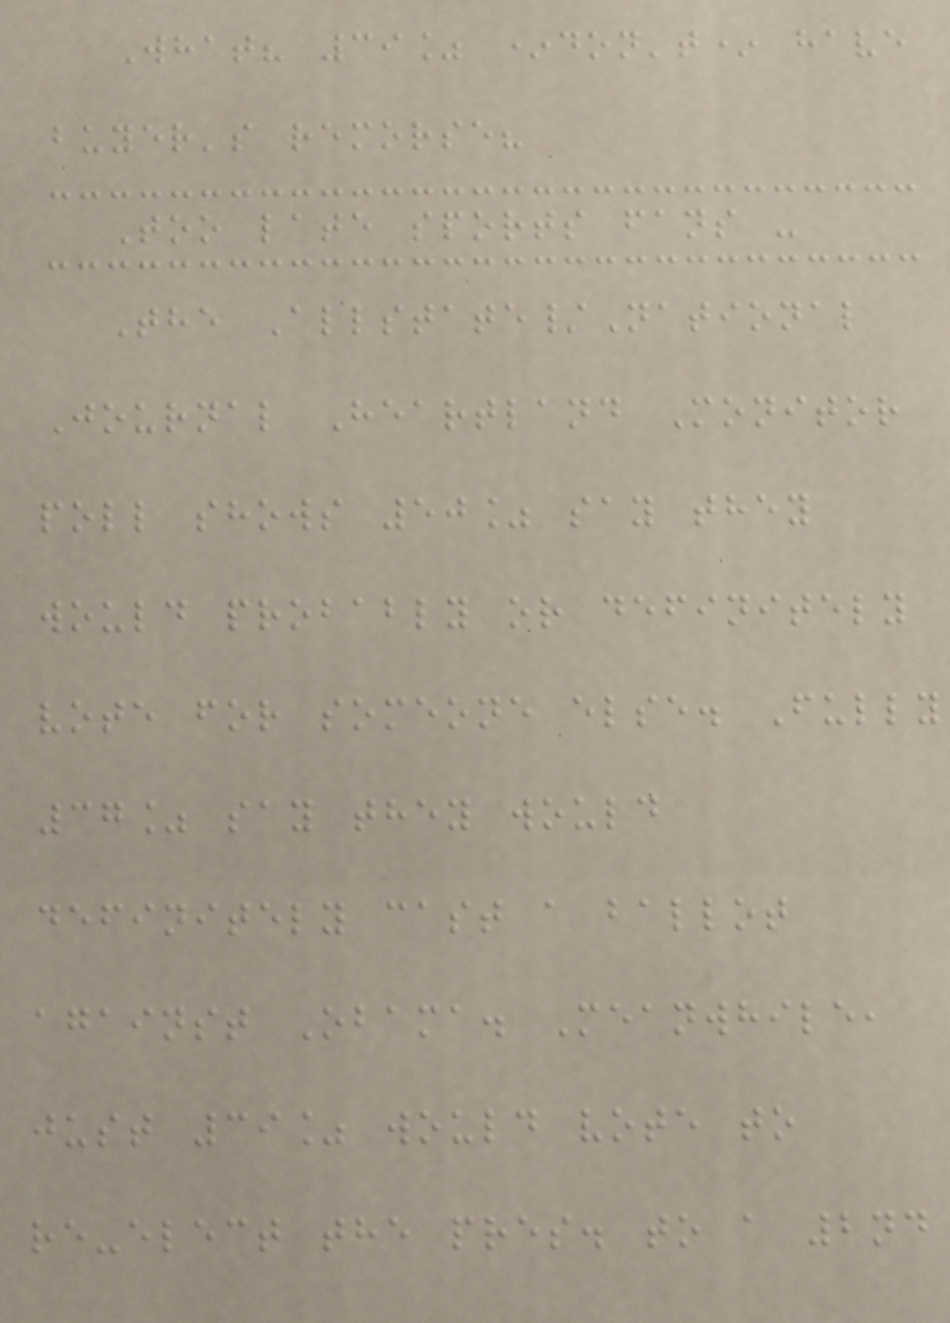What? 39% *don't* have
buyer's remorse?
Too late sports fans -
The Allstate/National
Journal Heartland Monitor
poll shows 50% say they
would probably or definitely
vote for someone else. Fully
37% say they would
definitely cast a ballot
against Obama. Meanwhile,
just 39% would vote to
re-elect the pres. to a 2nd
